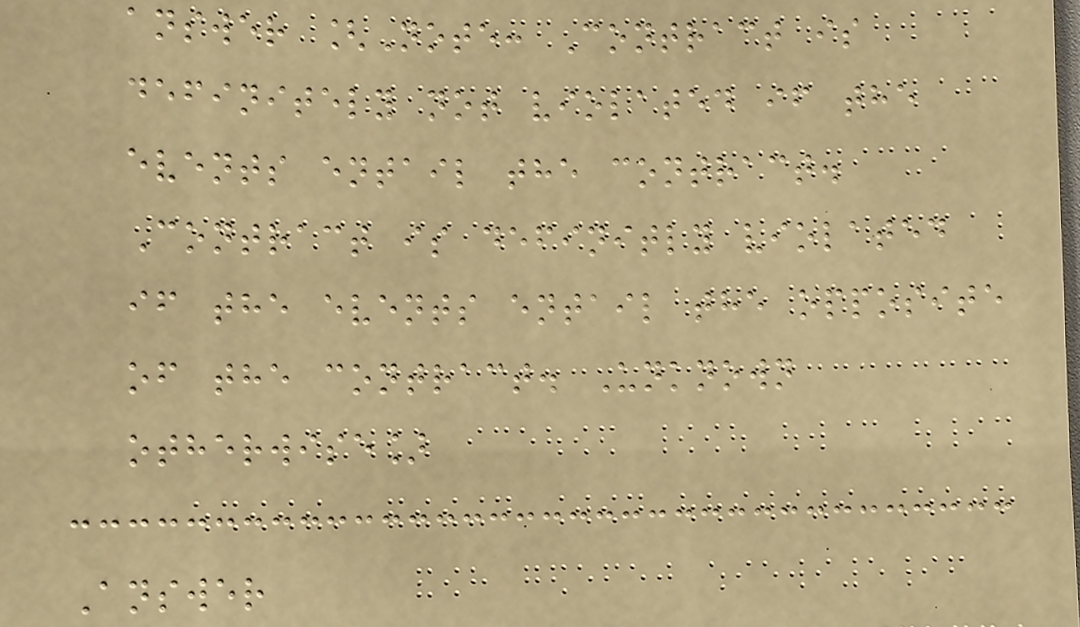answer [Note: Contract is
definitely not violated if the
events entail the contract.
Contract is definitly violated
if the events entail the opposite
of the contract. Unknown
otherwise]
Answer
